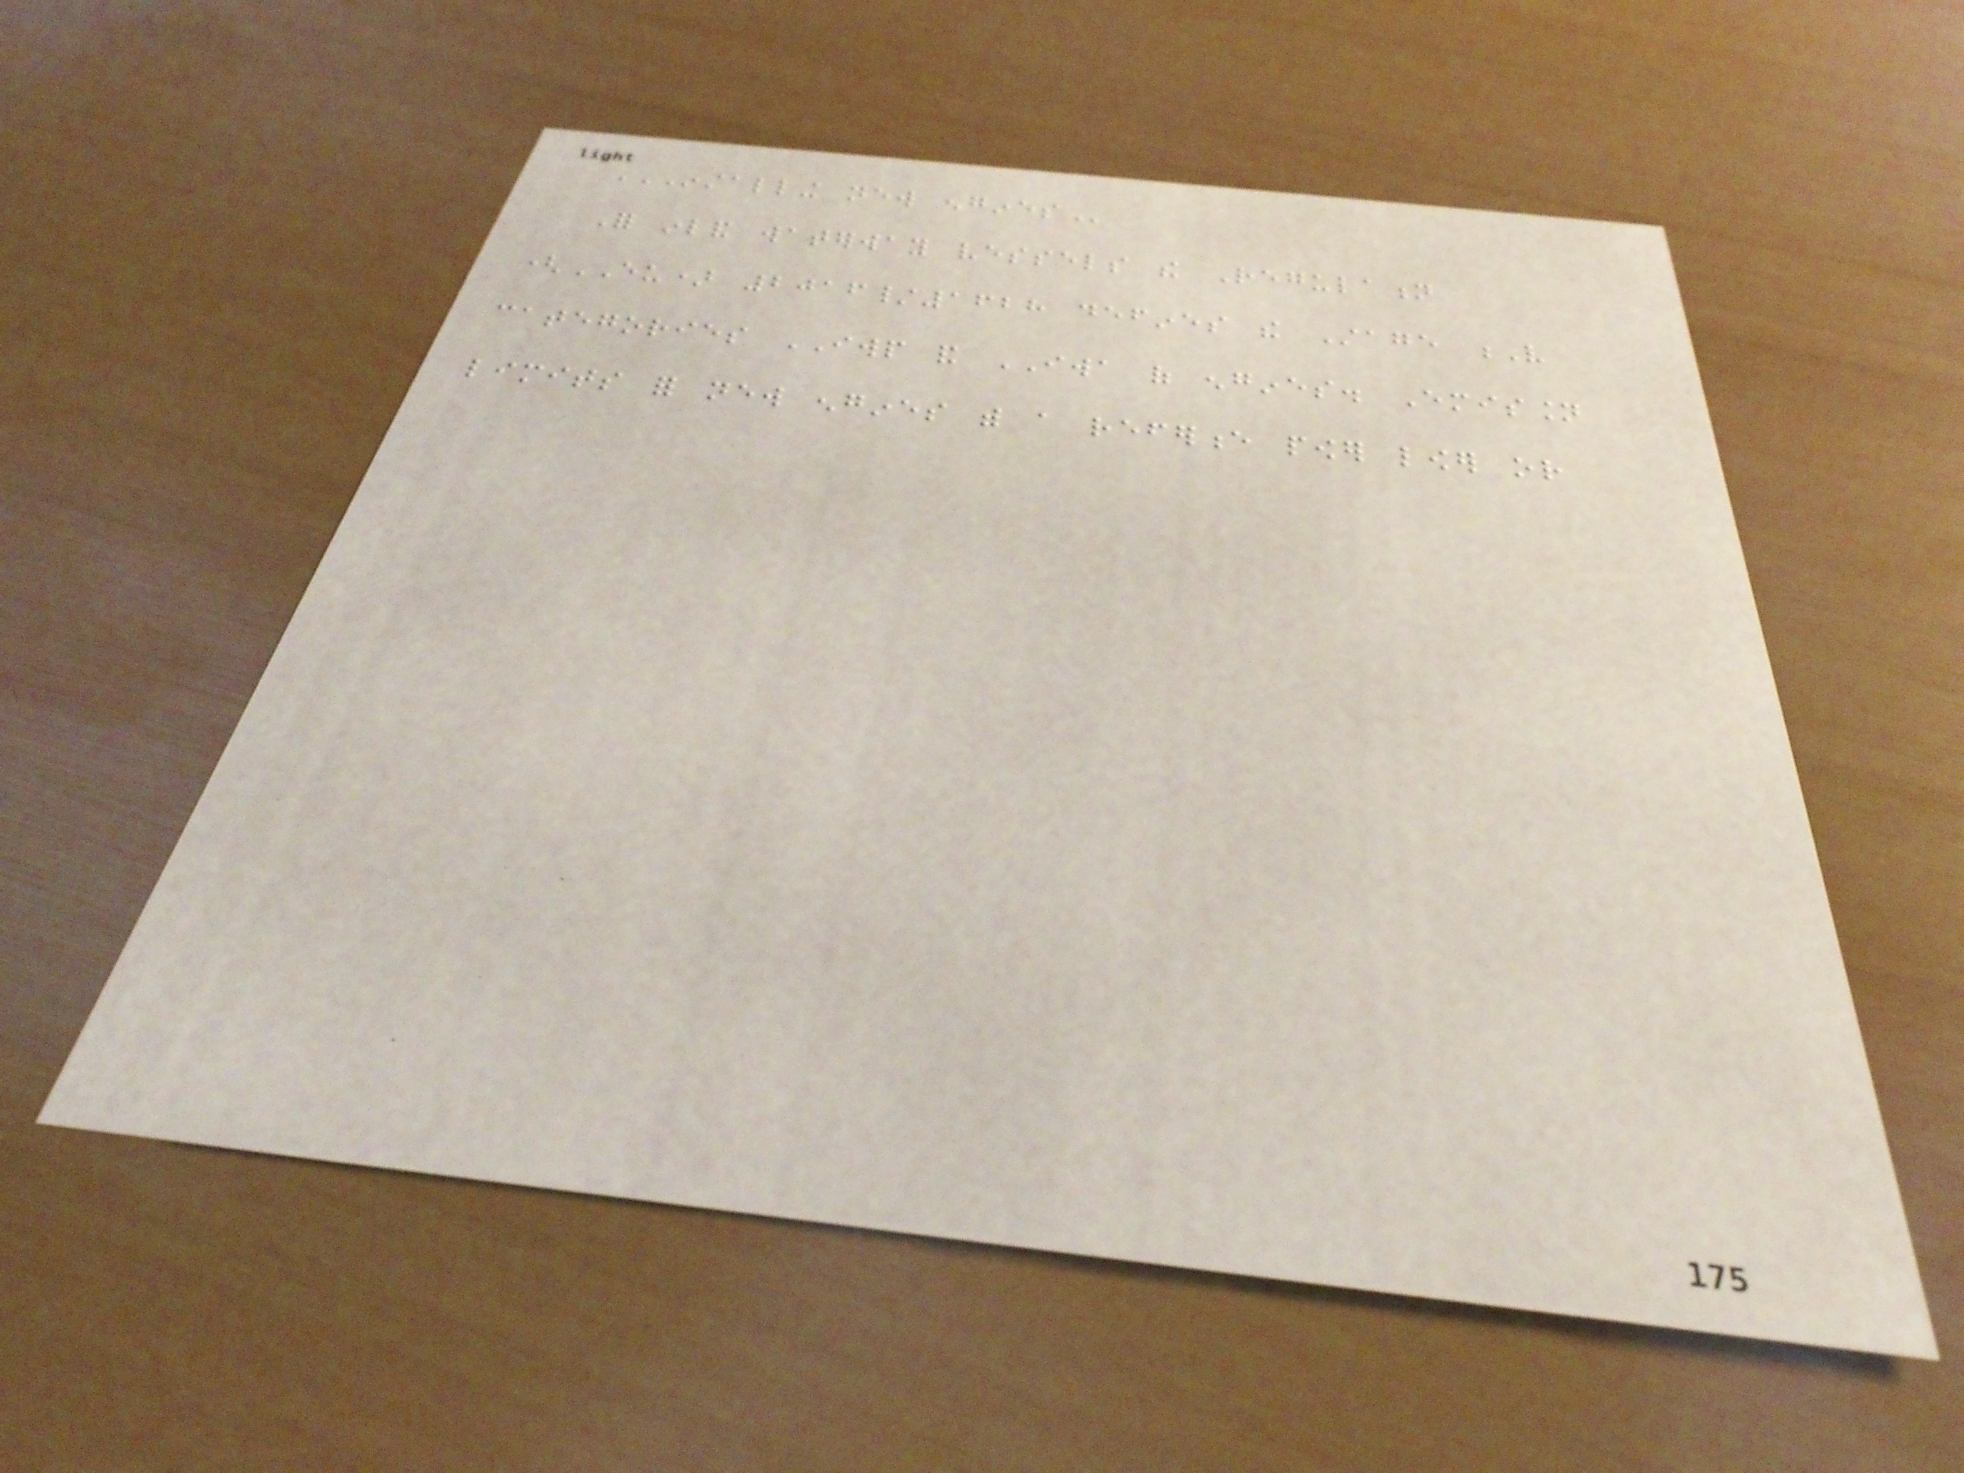INSTALLING NEW ENGINES
For inland waterway vessels the Regulation
(EU) 2016/1628 defines the Stage V
categories IWP and IWA of engines. Emission
limits for new engines with a reference power lower or
